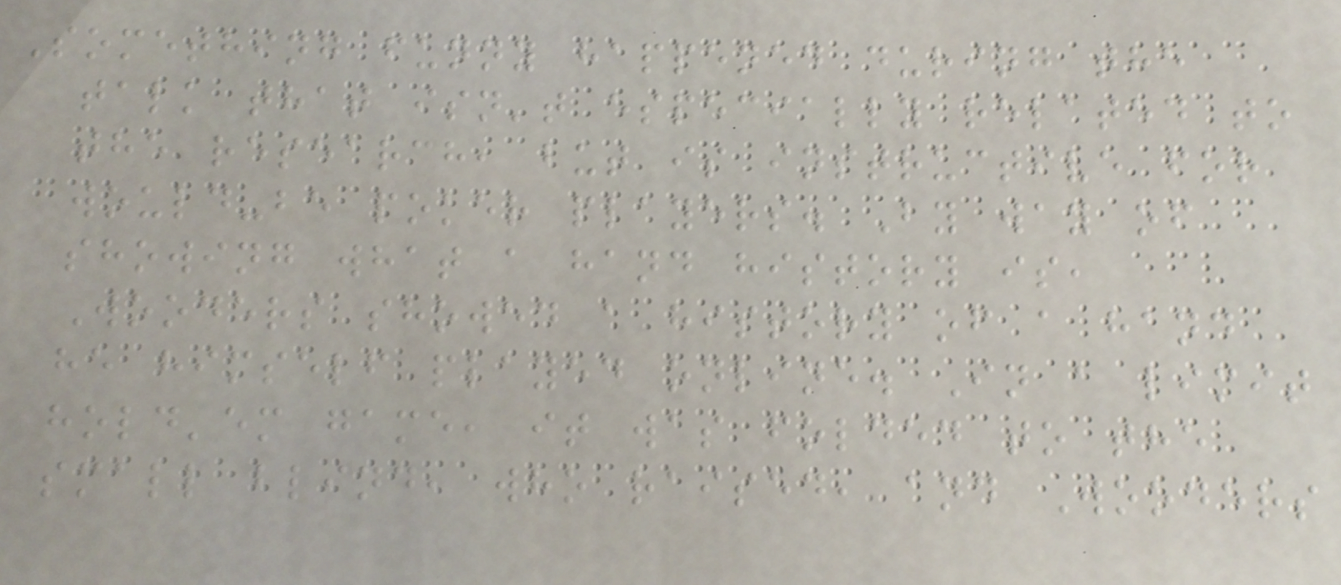Something funny happened during the
talk that isn't especially related to
the research, but is instructive for
would-be poker players. By way of
showing what a hand history is,
Wooders showed a history of a hand
he himself played online. In a limit
hold'em game, it was folded to the
small blind, who raised, and Wooders
